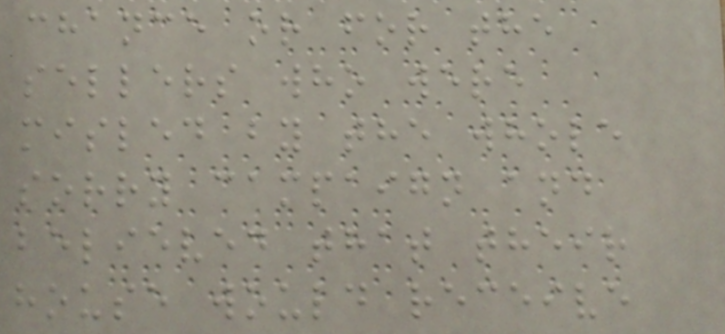chance or for the
sellers who were
misled by the whole
sorry campaign and
believed that their
house would receive
